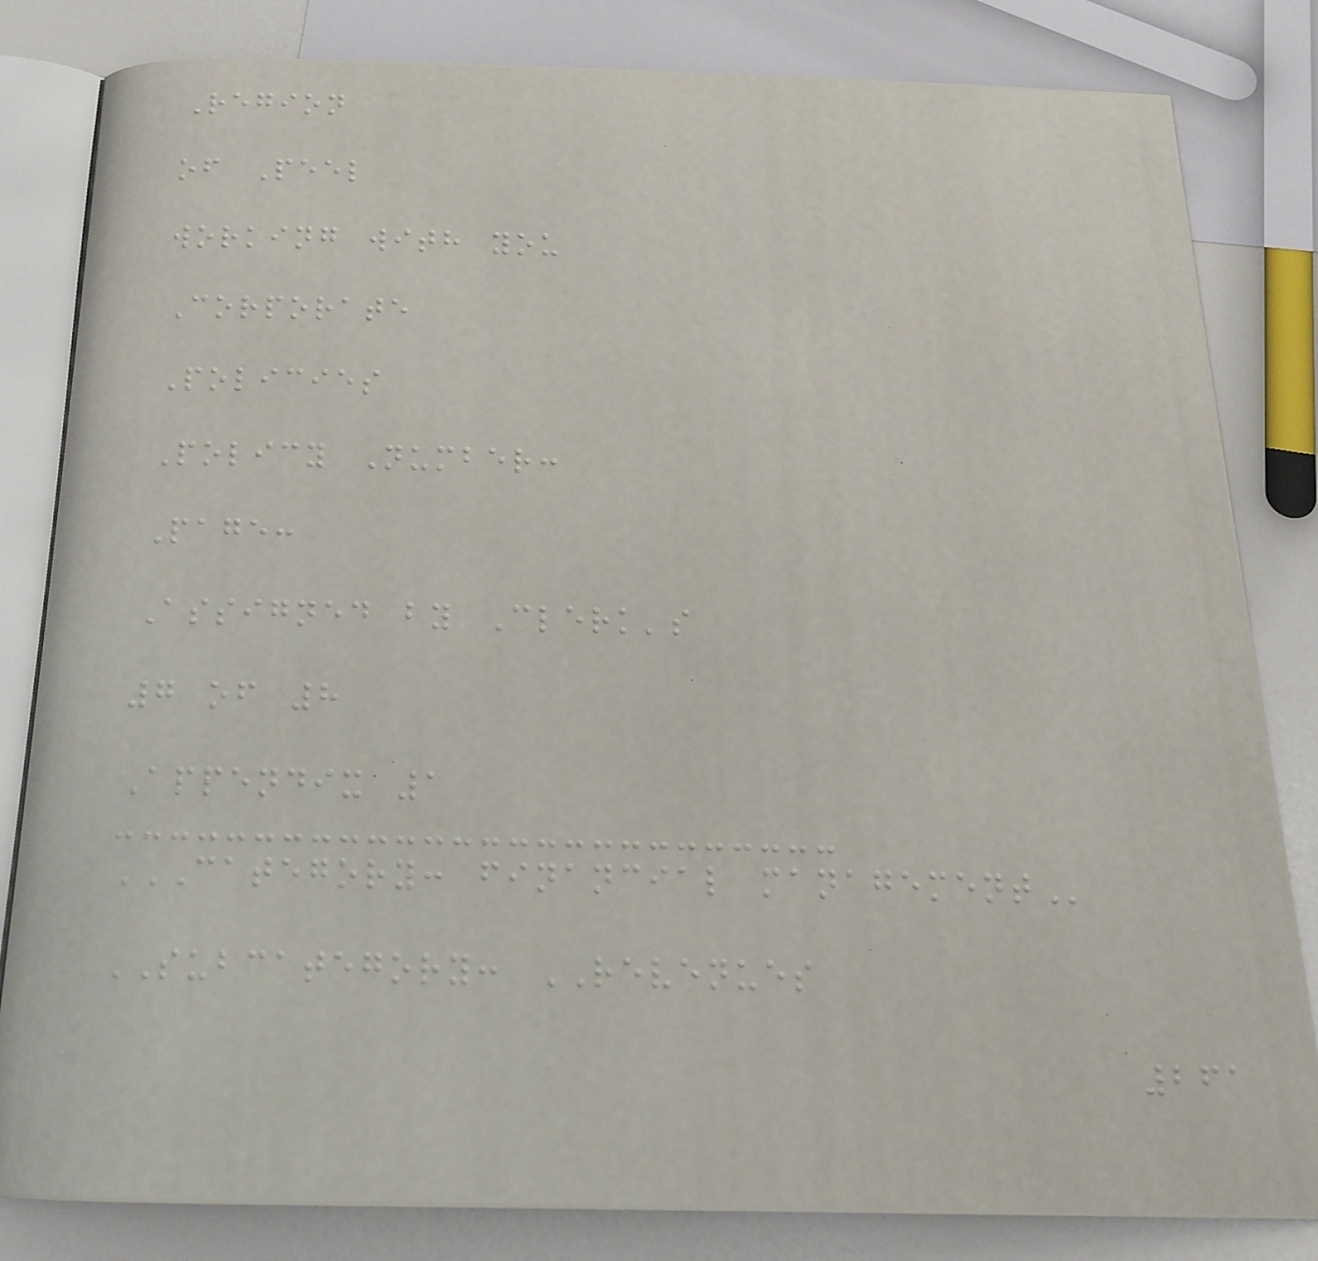Region
of Peel
working with you
Corporate
Policies
Policy Number:
Page:
Assigned by Clerk's
7 of 8
Appendix 1
CATEGORY: FINANCIAL MANAGEMENT
SUBCATEGORY: REVENUES
261
